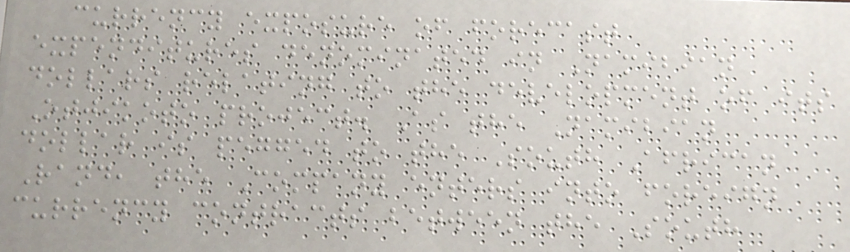currency exposure of forecast
expenditures denominated in Namibian
dollars relating to the development of its
Otjikoto project. As the Namibian
dollar is pegged to the South African
Rand, the Company enters into foreign
currency contracts between the South
